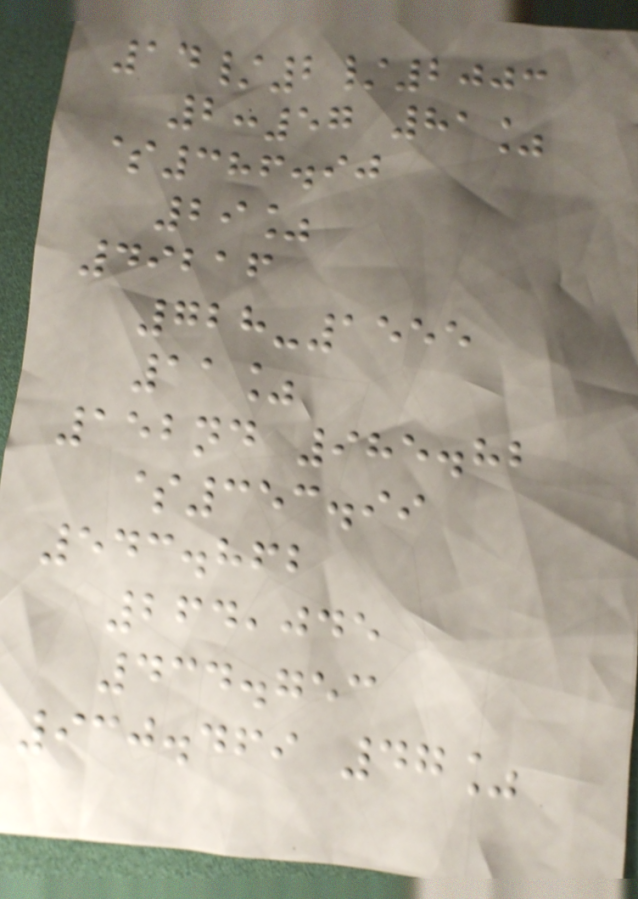14/2/2003
2:57 81%
$386.90
29%
49216
728-1555
11%
152nd 985.82
$353.99
543.862
264,045
434.753
930.469 47%
